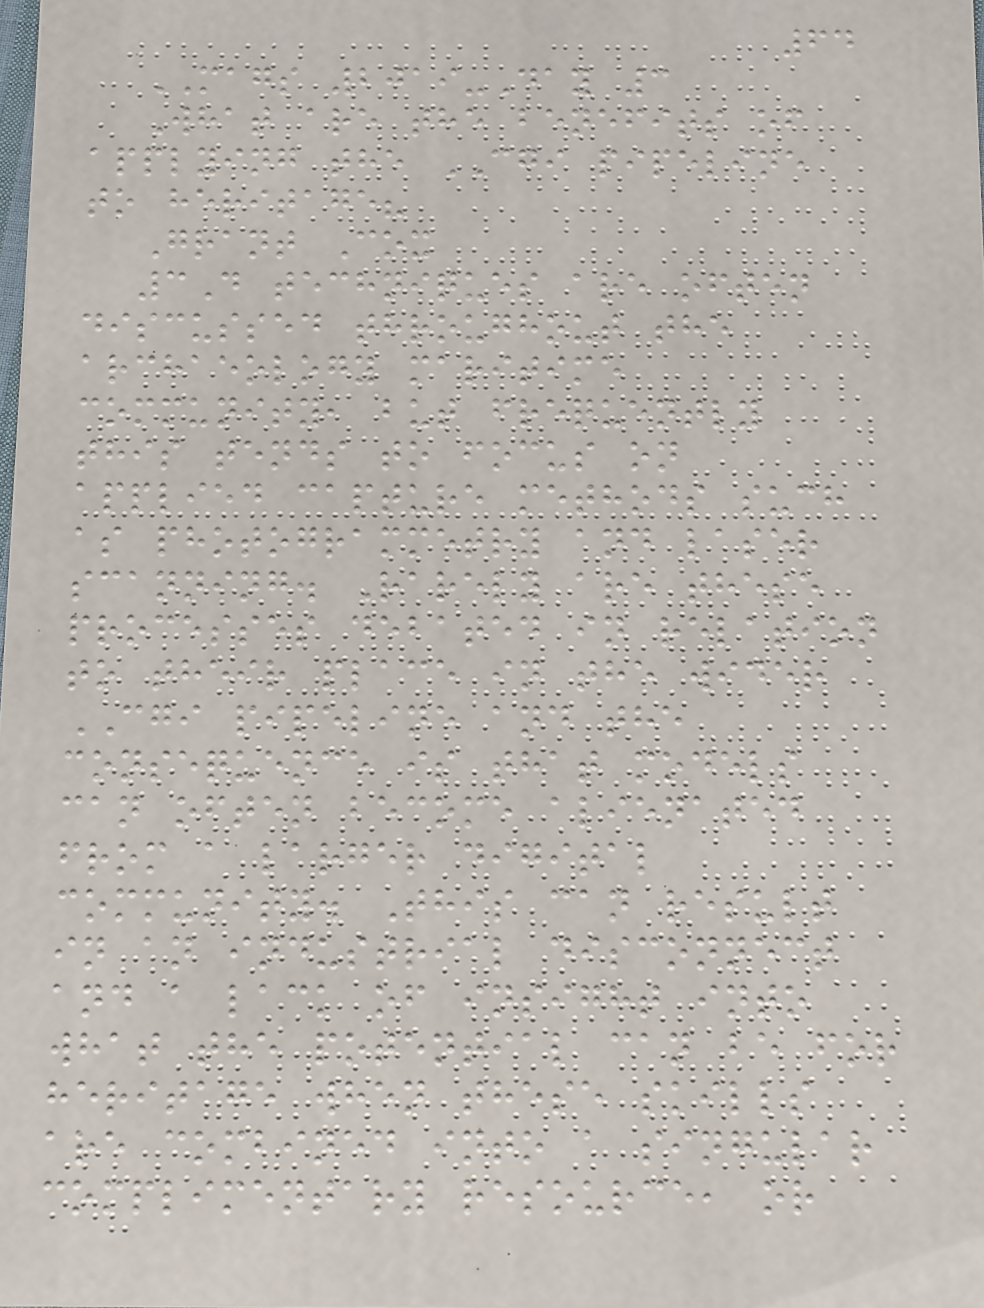64
MAGS 2019-Day 3
What are the benefits of
applying the CGI pipeline
to heritage?
Grant Cox
3D techniques are often
discussed throughout the
archaeology maritime
community, but frequently
this tends to focus on
applied capture methods such
as photogrammetry and laser
scanning. Rarely are these
processes debated in relation
to their place in the wider
CGI pipeline and the
consequence is that models
can often become alienated
from a larger digital
community. This can result
in an industrial disconnect
and a lack of insight into
what the potential can be for
heritage when these skills
are combined into a singular
complimentary resource, or
